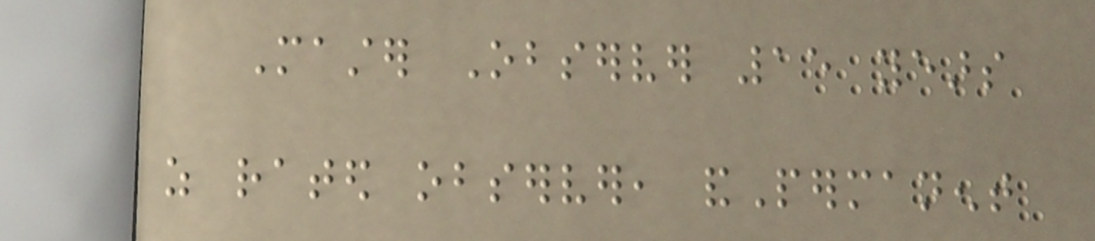Master Observer 15 years
as rated observer, andPermanent
